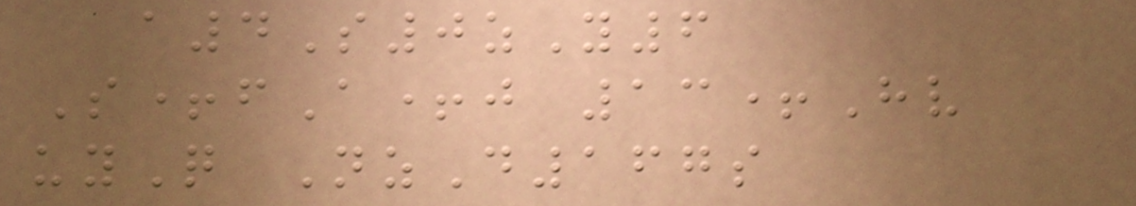a4S0zY6
S+fA+j 13+Hv
uyQ NzD167s
